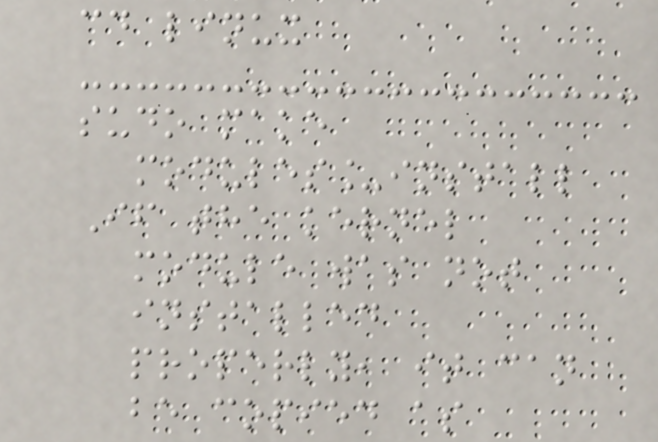cd linux
sudo make
modules_install
If the kernel
module was not
installed
properly, it can
be copied as
